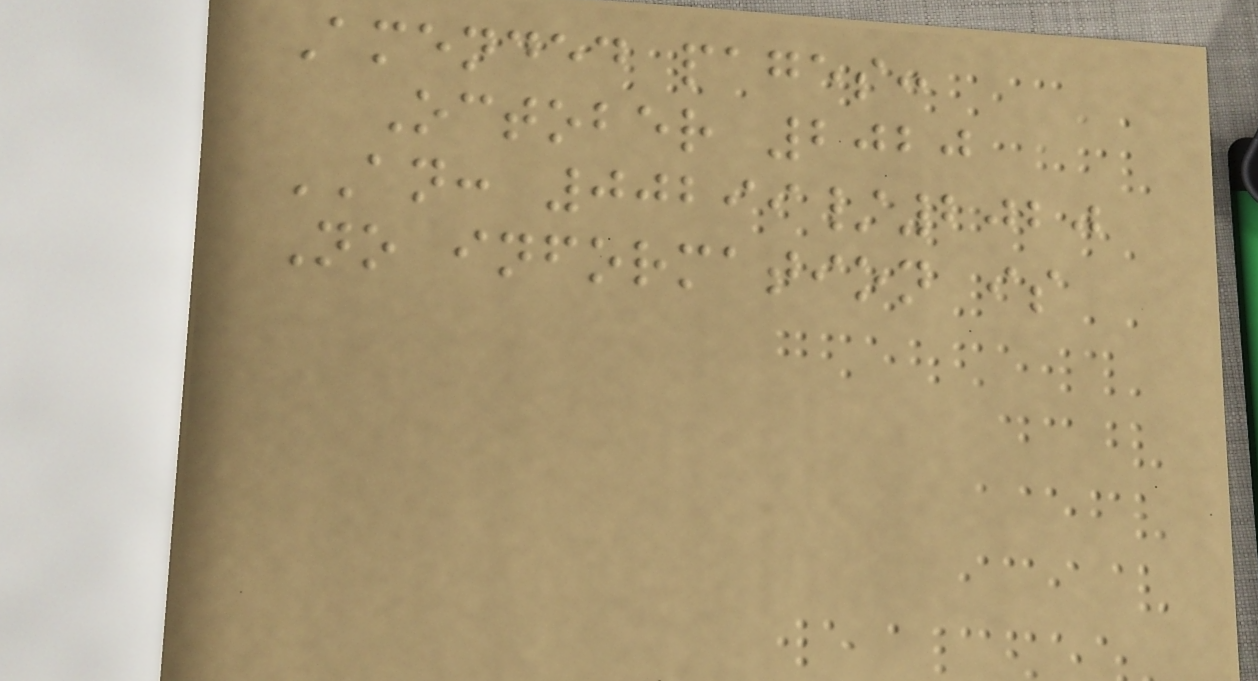Amended pages:
October 2020
AN: 00299/2020
No information is
